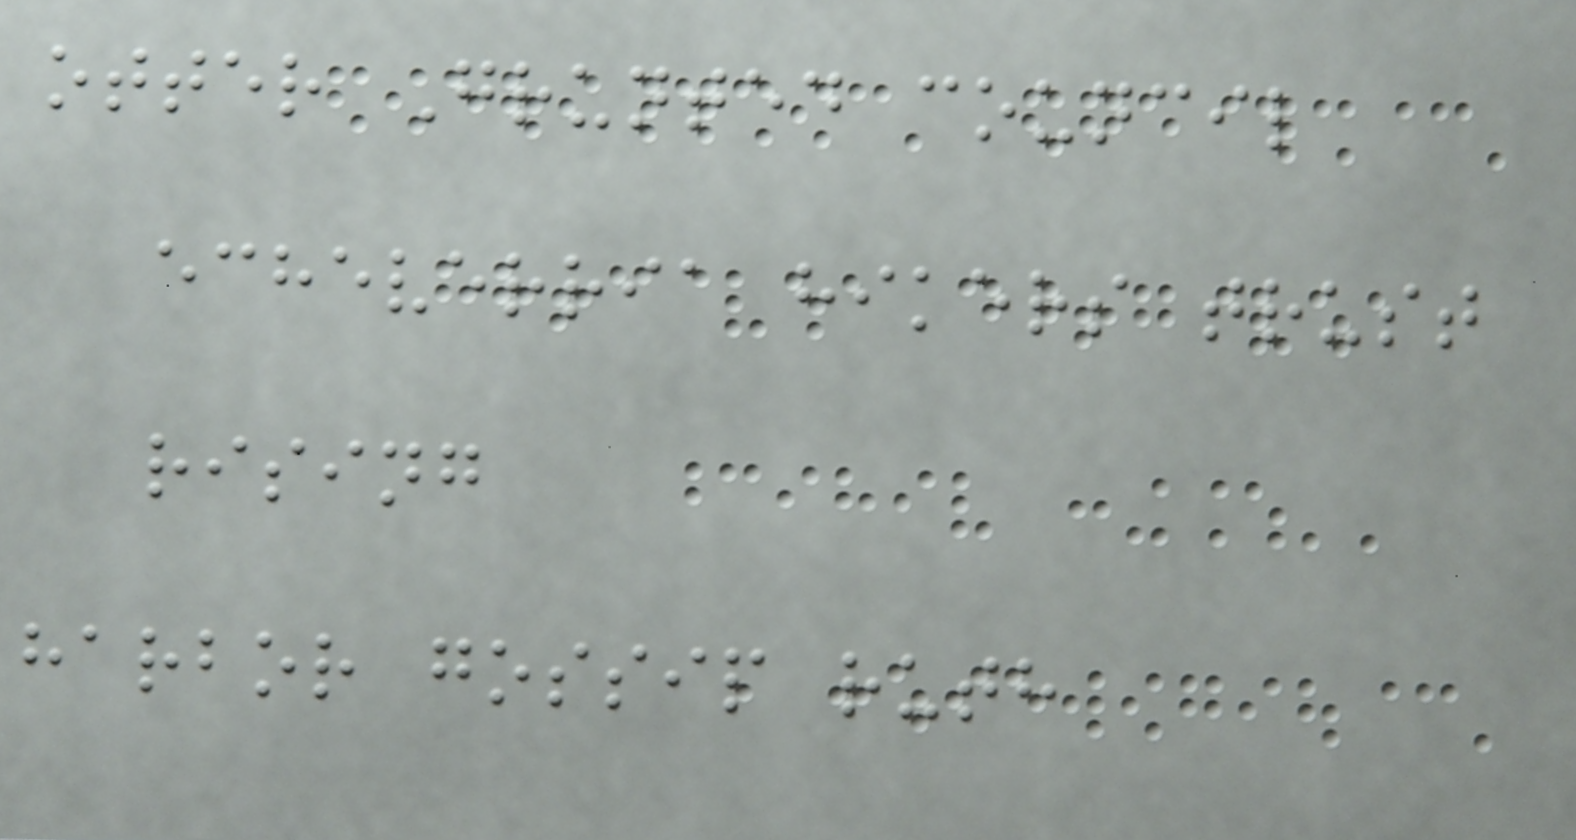otter Grunted council
echeverria hikers trust
rising
harbor gossip ruth
